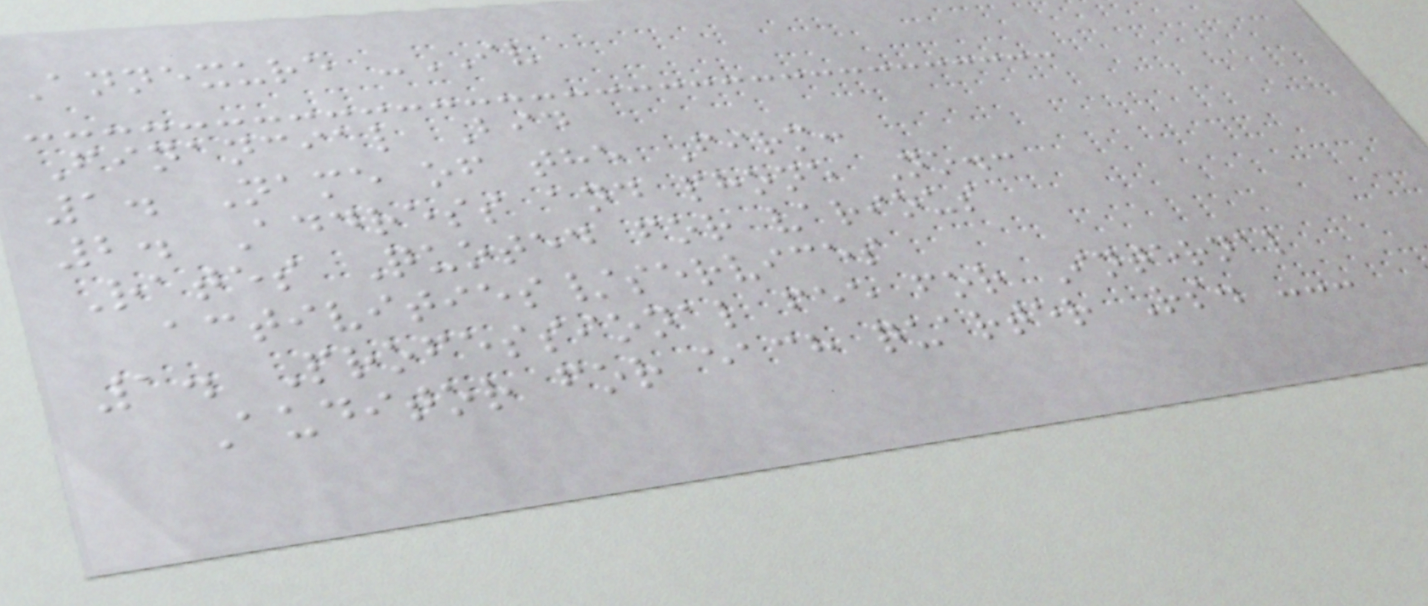Annexure -IV
Financial Bid
1. Name of the Firm:
2. Address and phone No.:
Rates Quoted for various
activities/services
1. Professional fee for Internal
Auditor for each quarter Rs. ---
